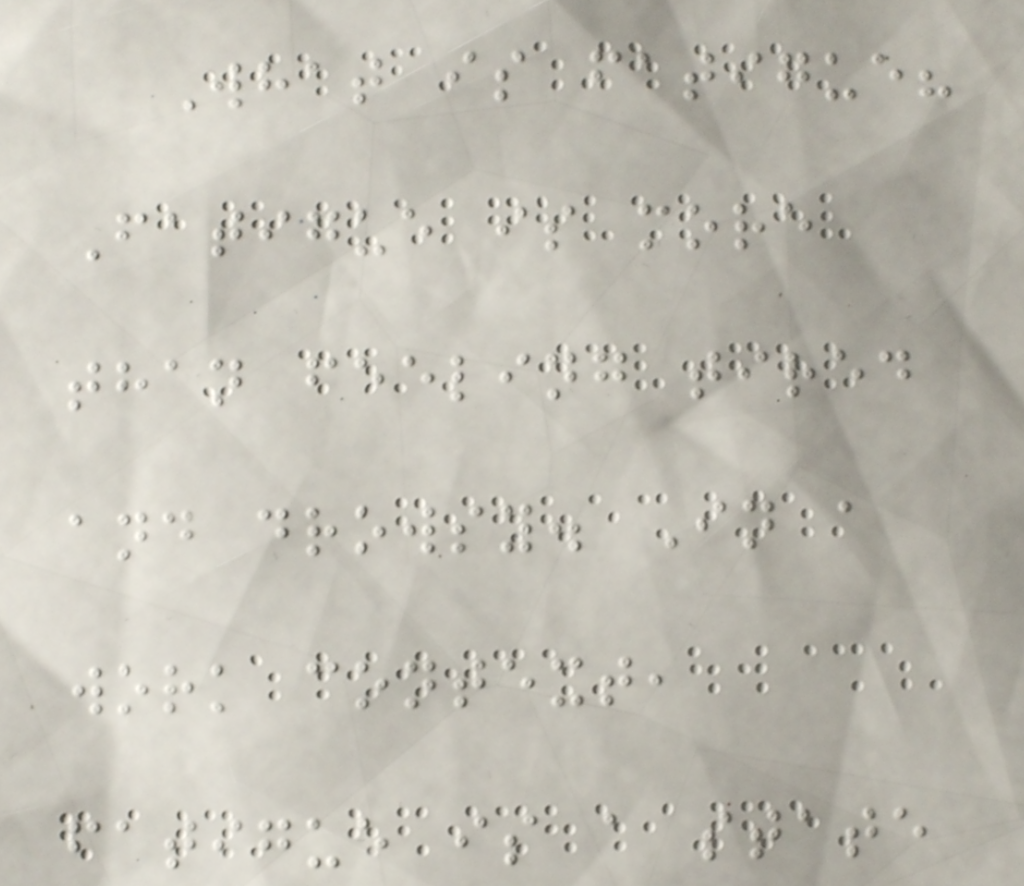What is fatigue?
Fatigue is more
than feeling tired
and drowsy. In a
work context,
fatigue is a state
